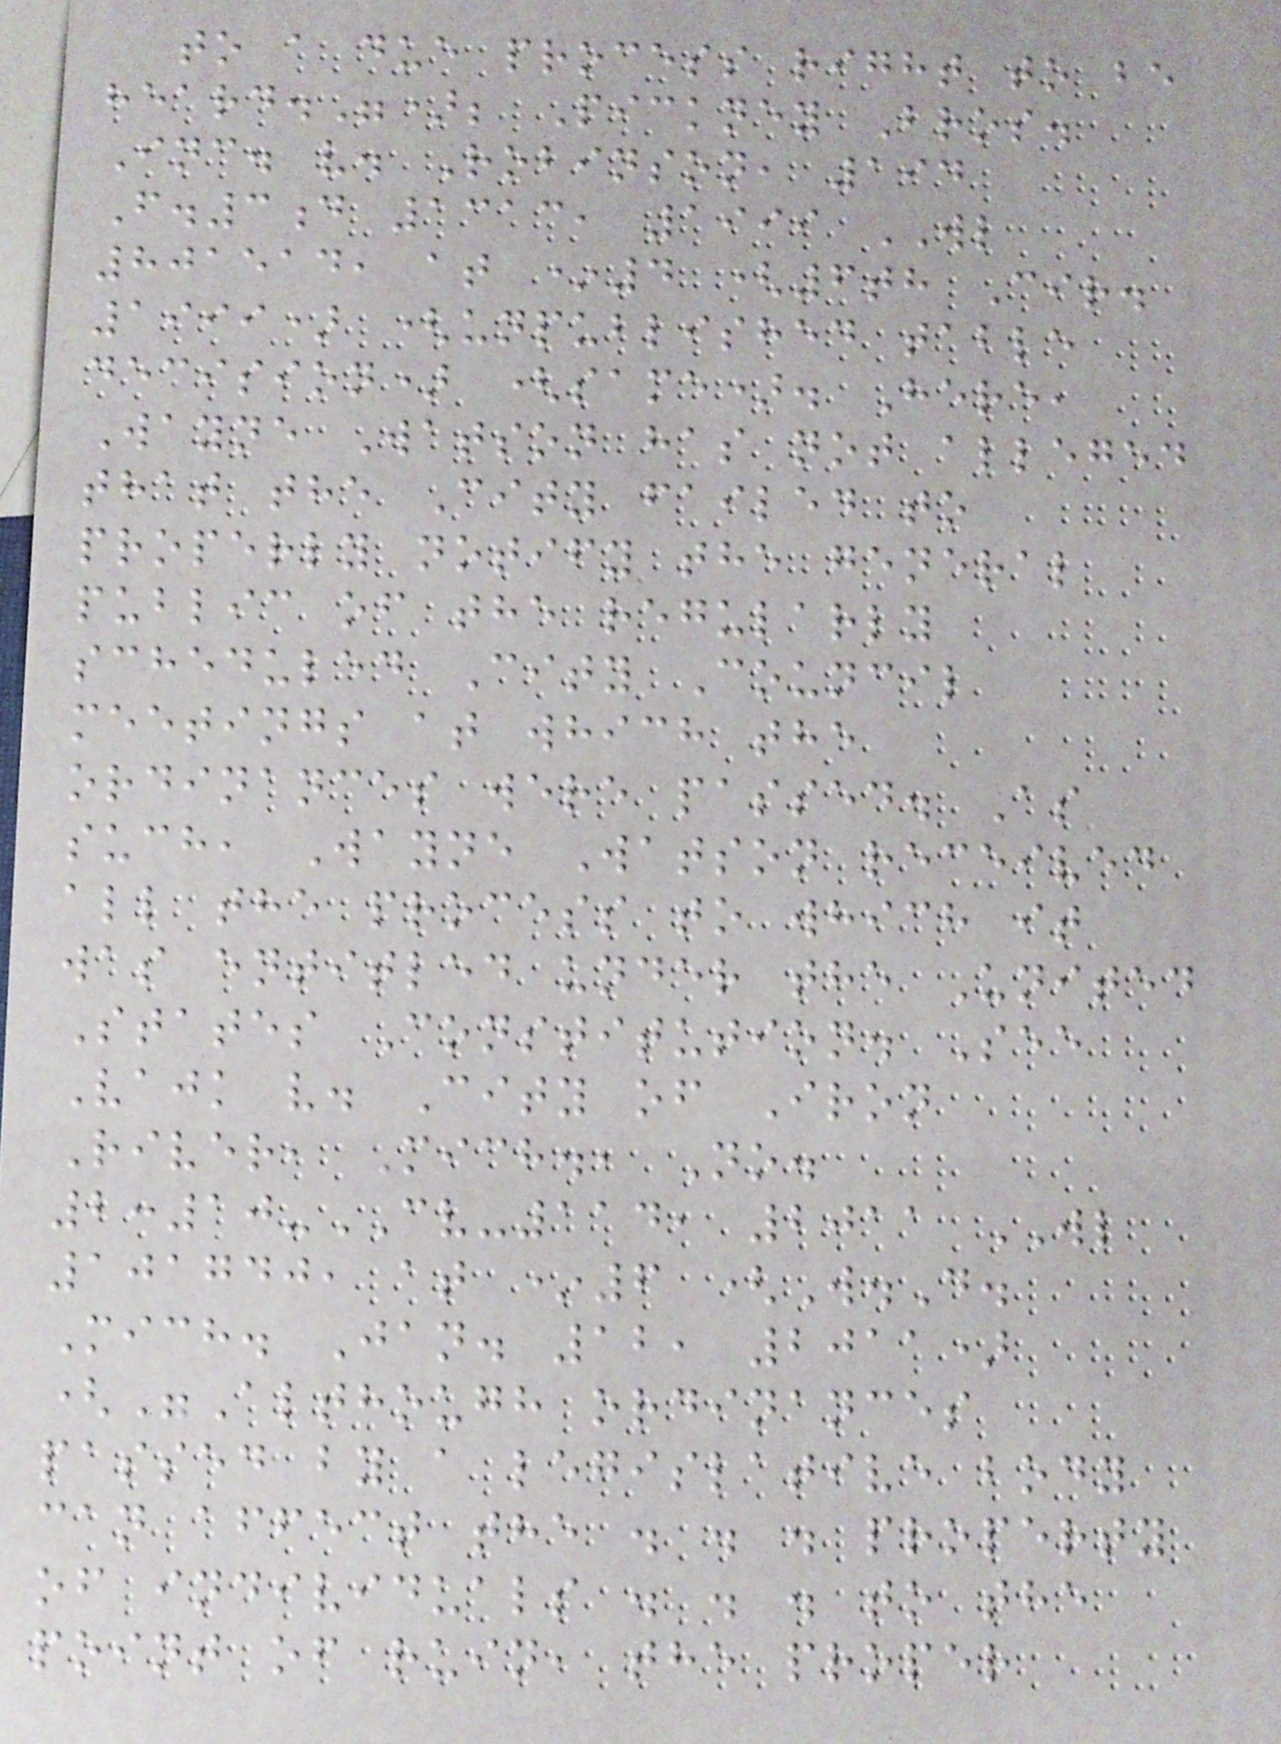to a due process right to be
heard."); Pickney Bros.
Inc. v. Robinson, 194
F.3d 1313, 1999 WL
801514, at *4 (6th Cir.
1999) (unpublished table
decision) (same). Here,
Wayne Watson has not alleged
that the City failed to
properly notify the general
public of the regularly
scheduled City Council
meetings at which the
ordinances were passed. As
such, Wayne Watson received
all the process to which it
was entitled under the United
States Constitution. See
Vajk v. City of Iron
River, Mich., No.
2:10-CV-114, 2011 WL
101740, at *6 (W.D.
Mich. Jan. 12, 2011)
("Although ordinances
passed by a legislative body
can affect the . . . property
of individuals . . . to the
point of ruin, the proper
